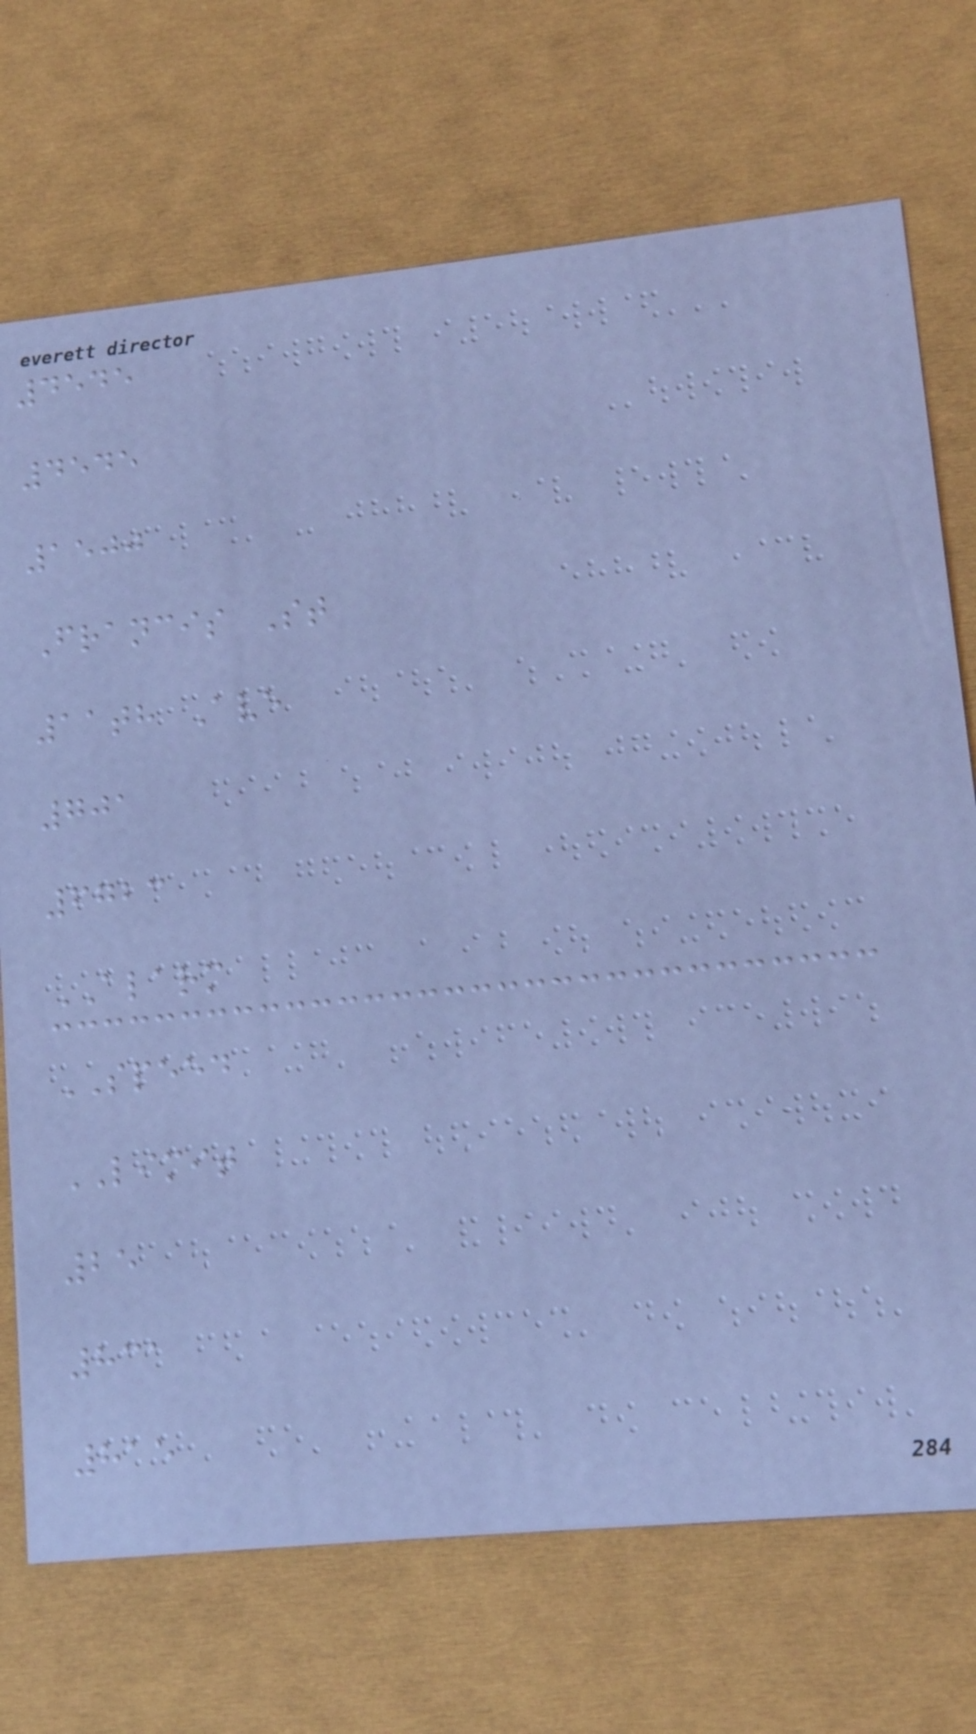4545
4545
1500
Francis St
11th Ave
701
6723
ALARM
SPEED
LIMIT
25
831
815
